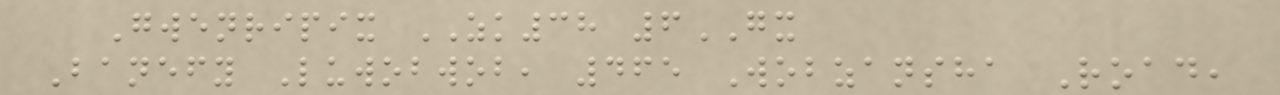Gwenripix ZK38 6GX
Banefy Luwobwob, 465 Wobzansha Road,
